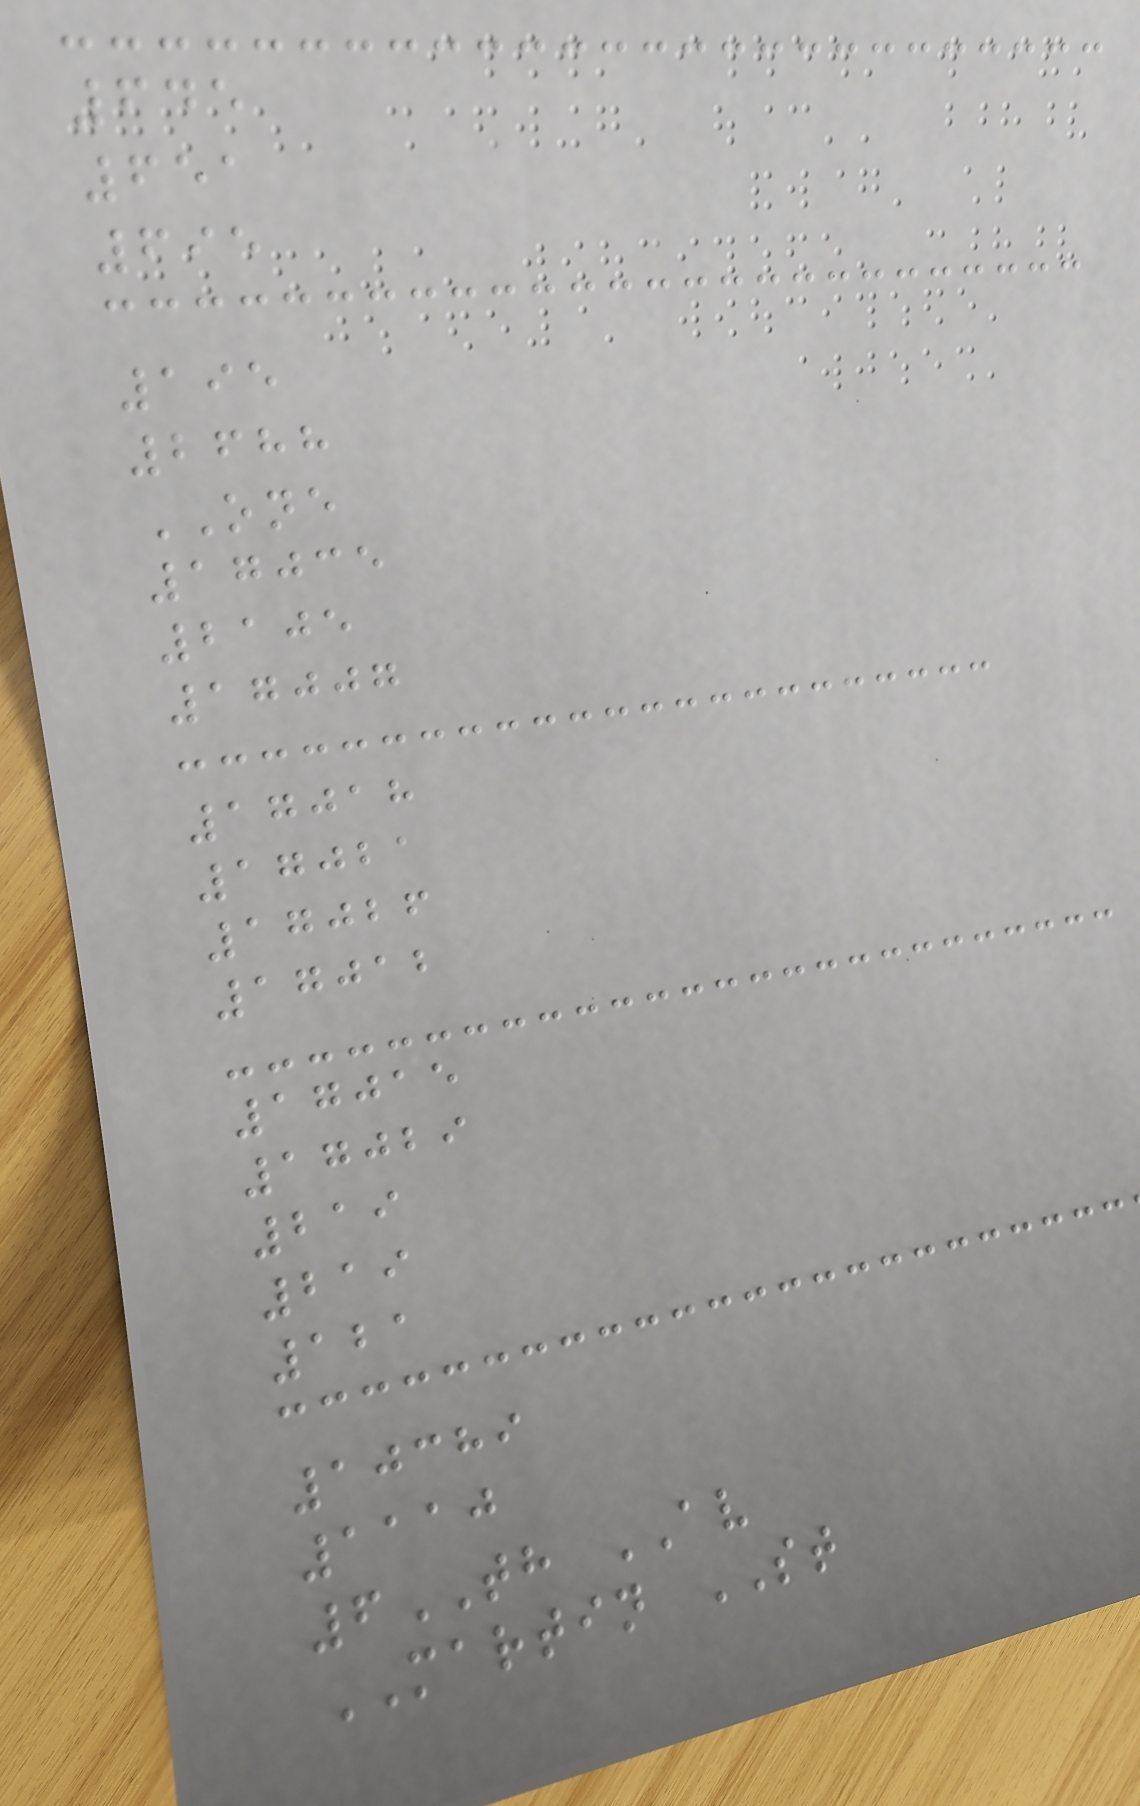645
651
695
195
2688
ONE
17035
2105
17007
17018
17021
17026
17012
17015
17029
219
219
121
10389
1110
6TH AV
MARTIN ST
